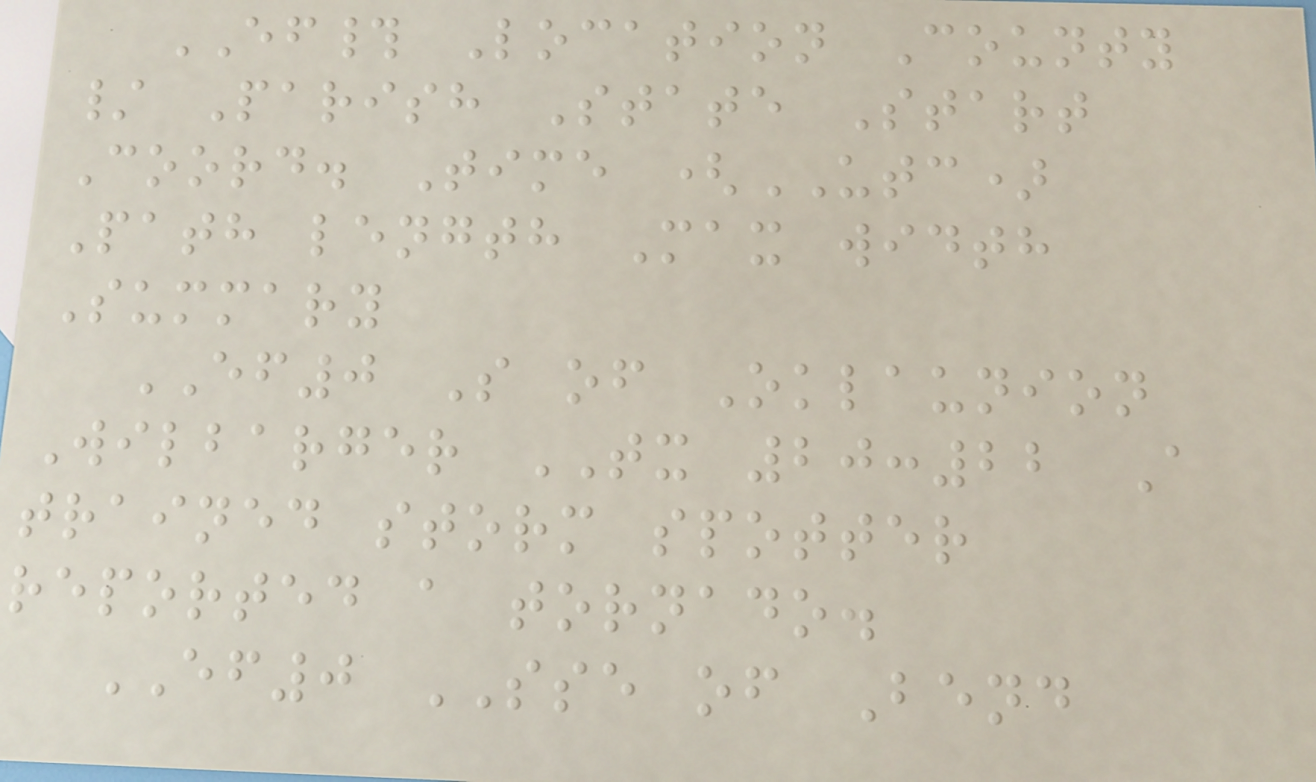EF# Location County
/ Parish State Start
Coord. Time (UTC)
Path length Max width
Summary
EF0 S of Oklaunion
Wilbarger TX 20:22 A
trained storm spotter
reported a tornado.
EF0 SSE of Bend
